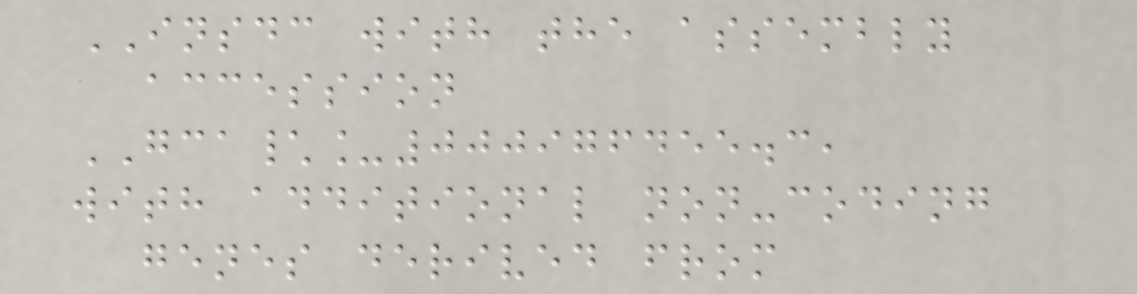INSDC with the assembly
accession
GCA\_000976455.3,
with additional non-coding
genes derived from
